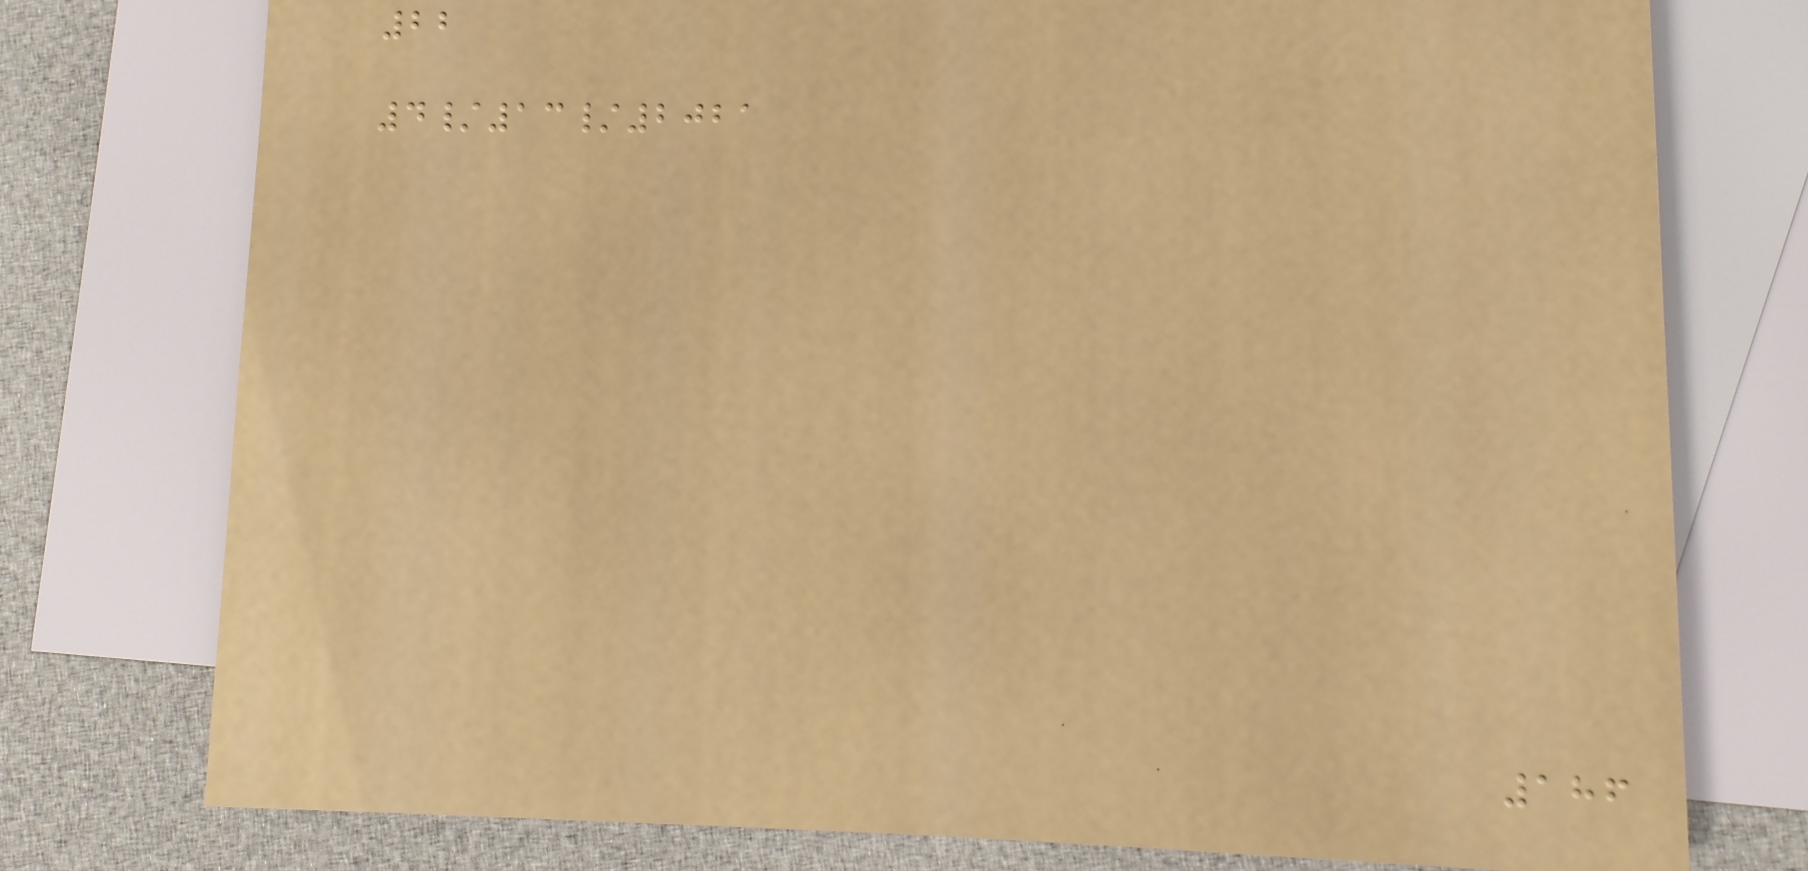22
4/13/2021
186
